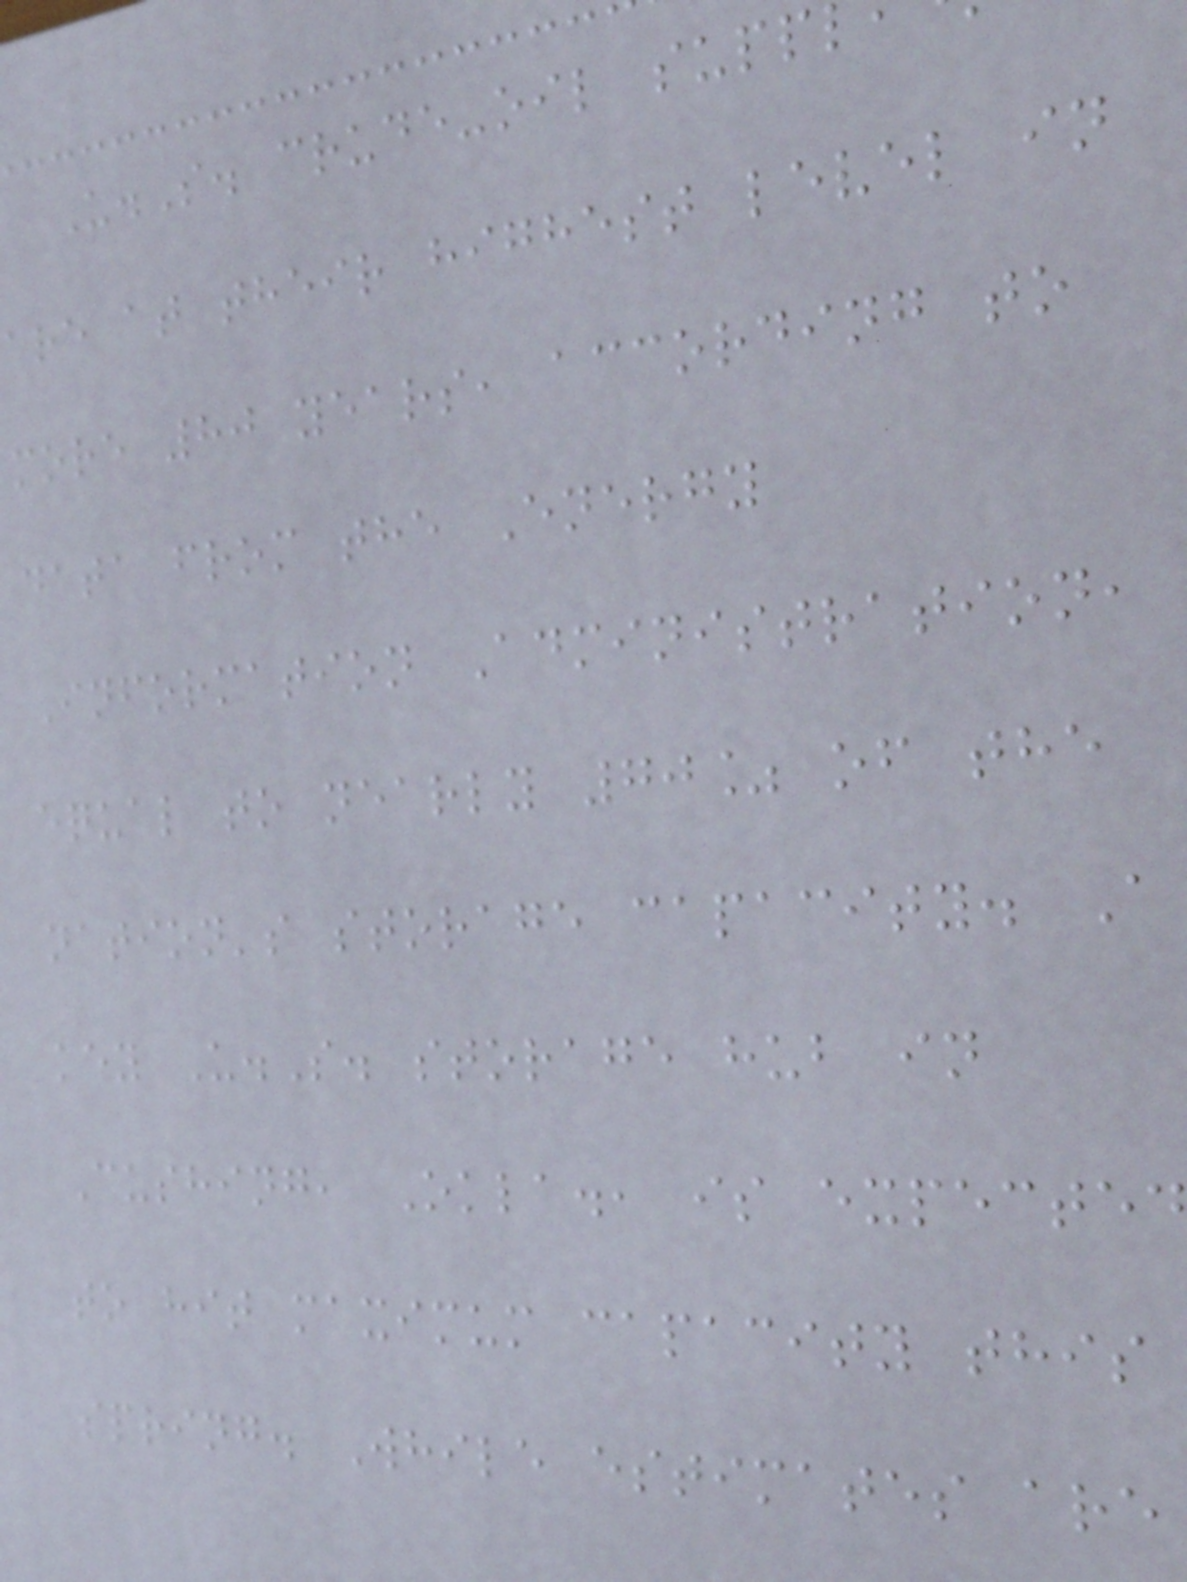U.S. crude-oil supp
are at their highest level in
more 80 years, according to
data from the Energy
Information Administration,
equal to nearly 70% of the
nation's storage capacity. A
key U.S. storage hub in
Cushing, Okla., is expecte
to hit maximum capacity this
spring. While estimates are
